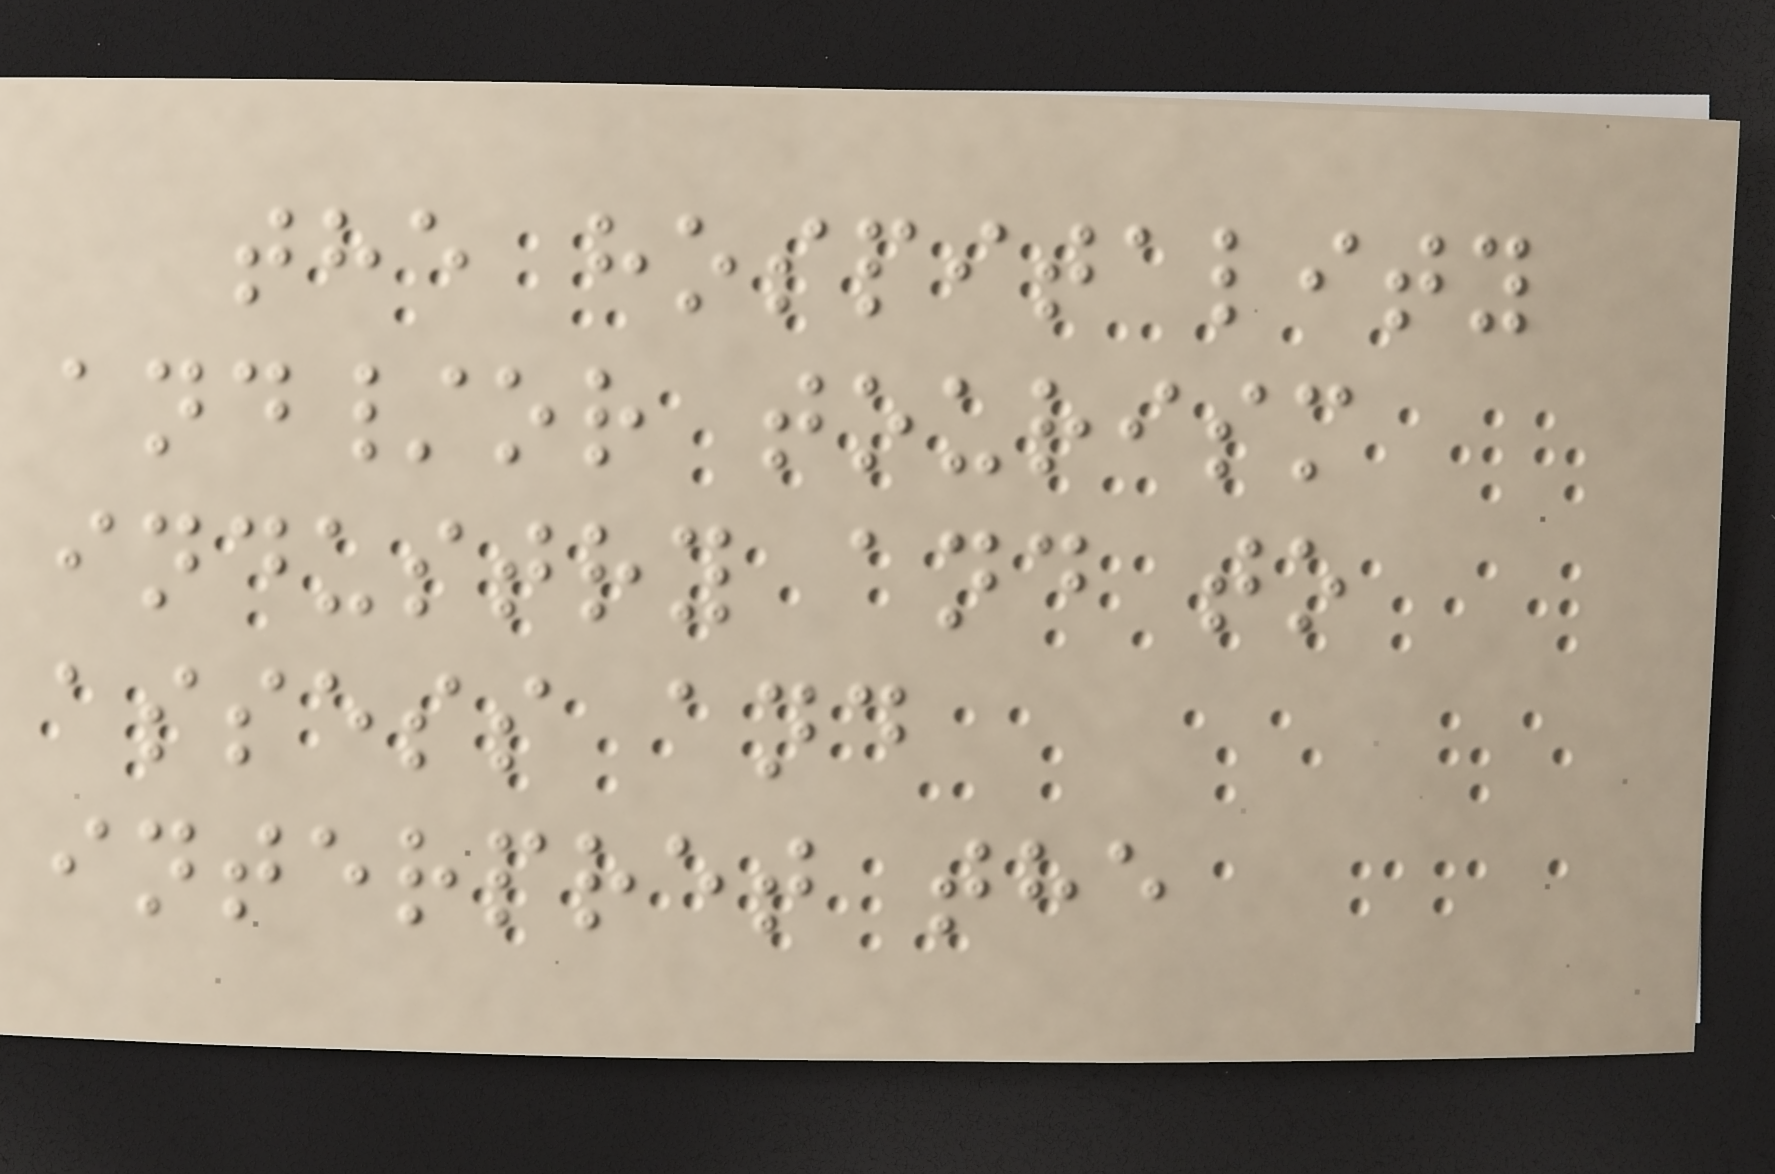the hospitality
and/or tourism
industry and to
assess and
interpret the
